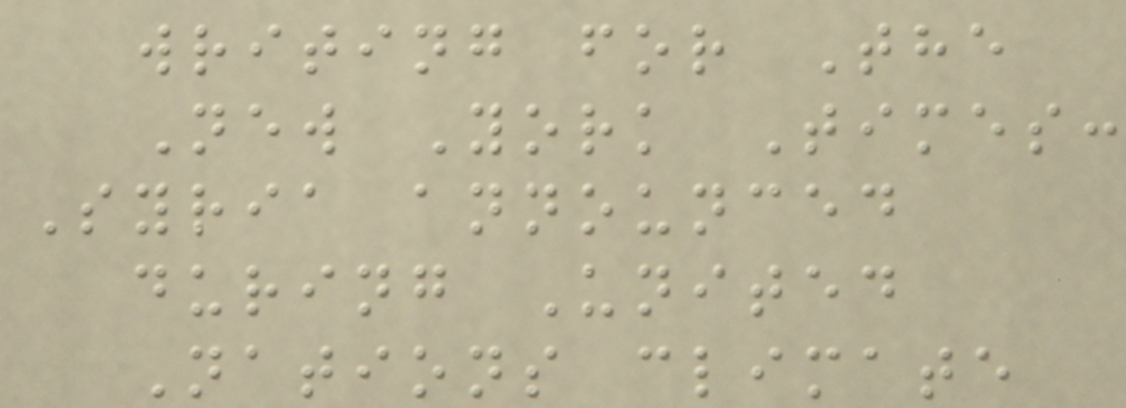writing for The
New York Times:
Syria announced
during United
Nations climate
